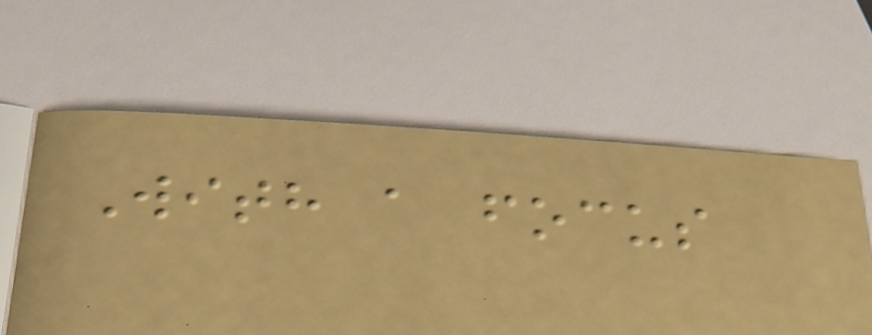With a focus
